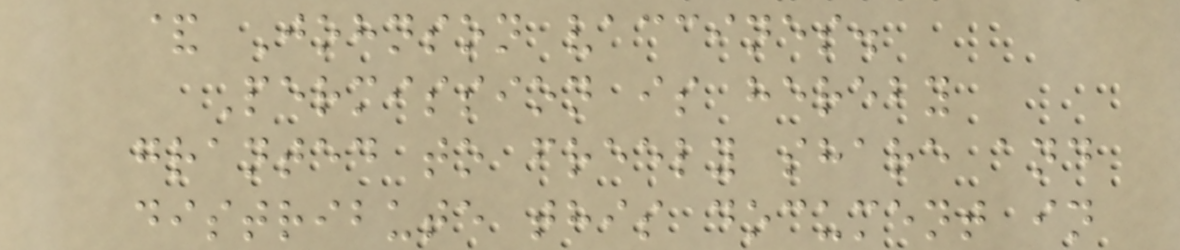& Johnson vaccines.
Permission is hereby
granted to freely share and
distribute this document in
